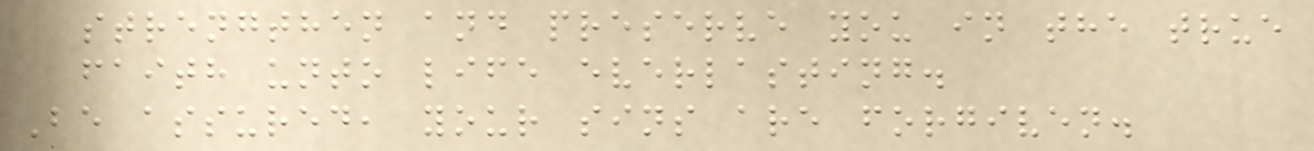strengthen and preserve you in the true
faith unto life everlasting.
Be assured, your sins are forgiven.
